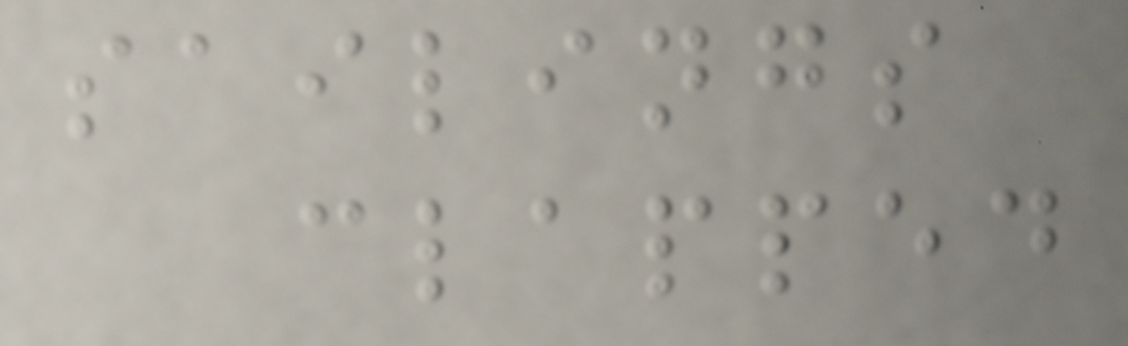sailings
clapped
